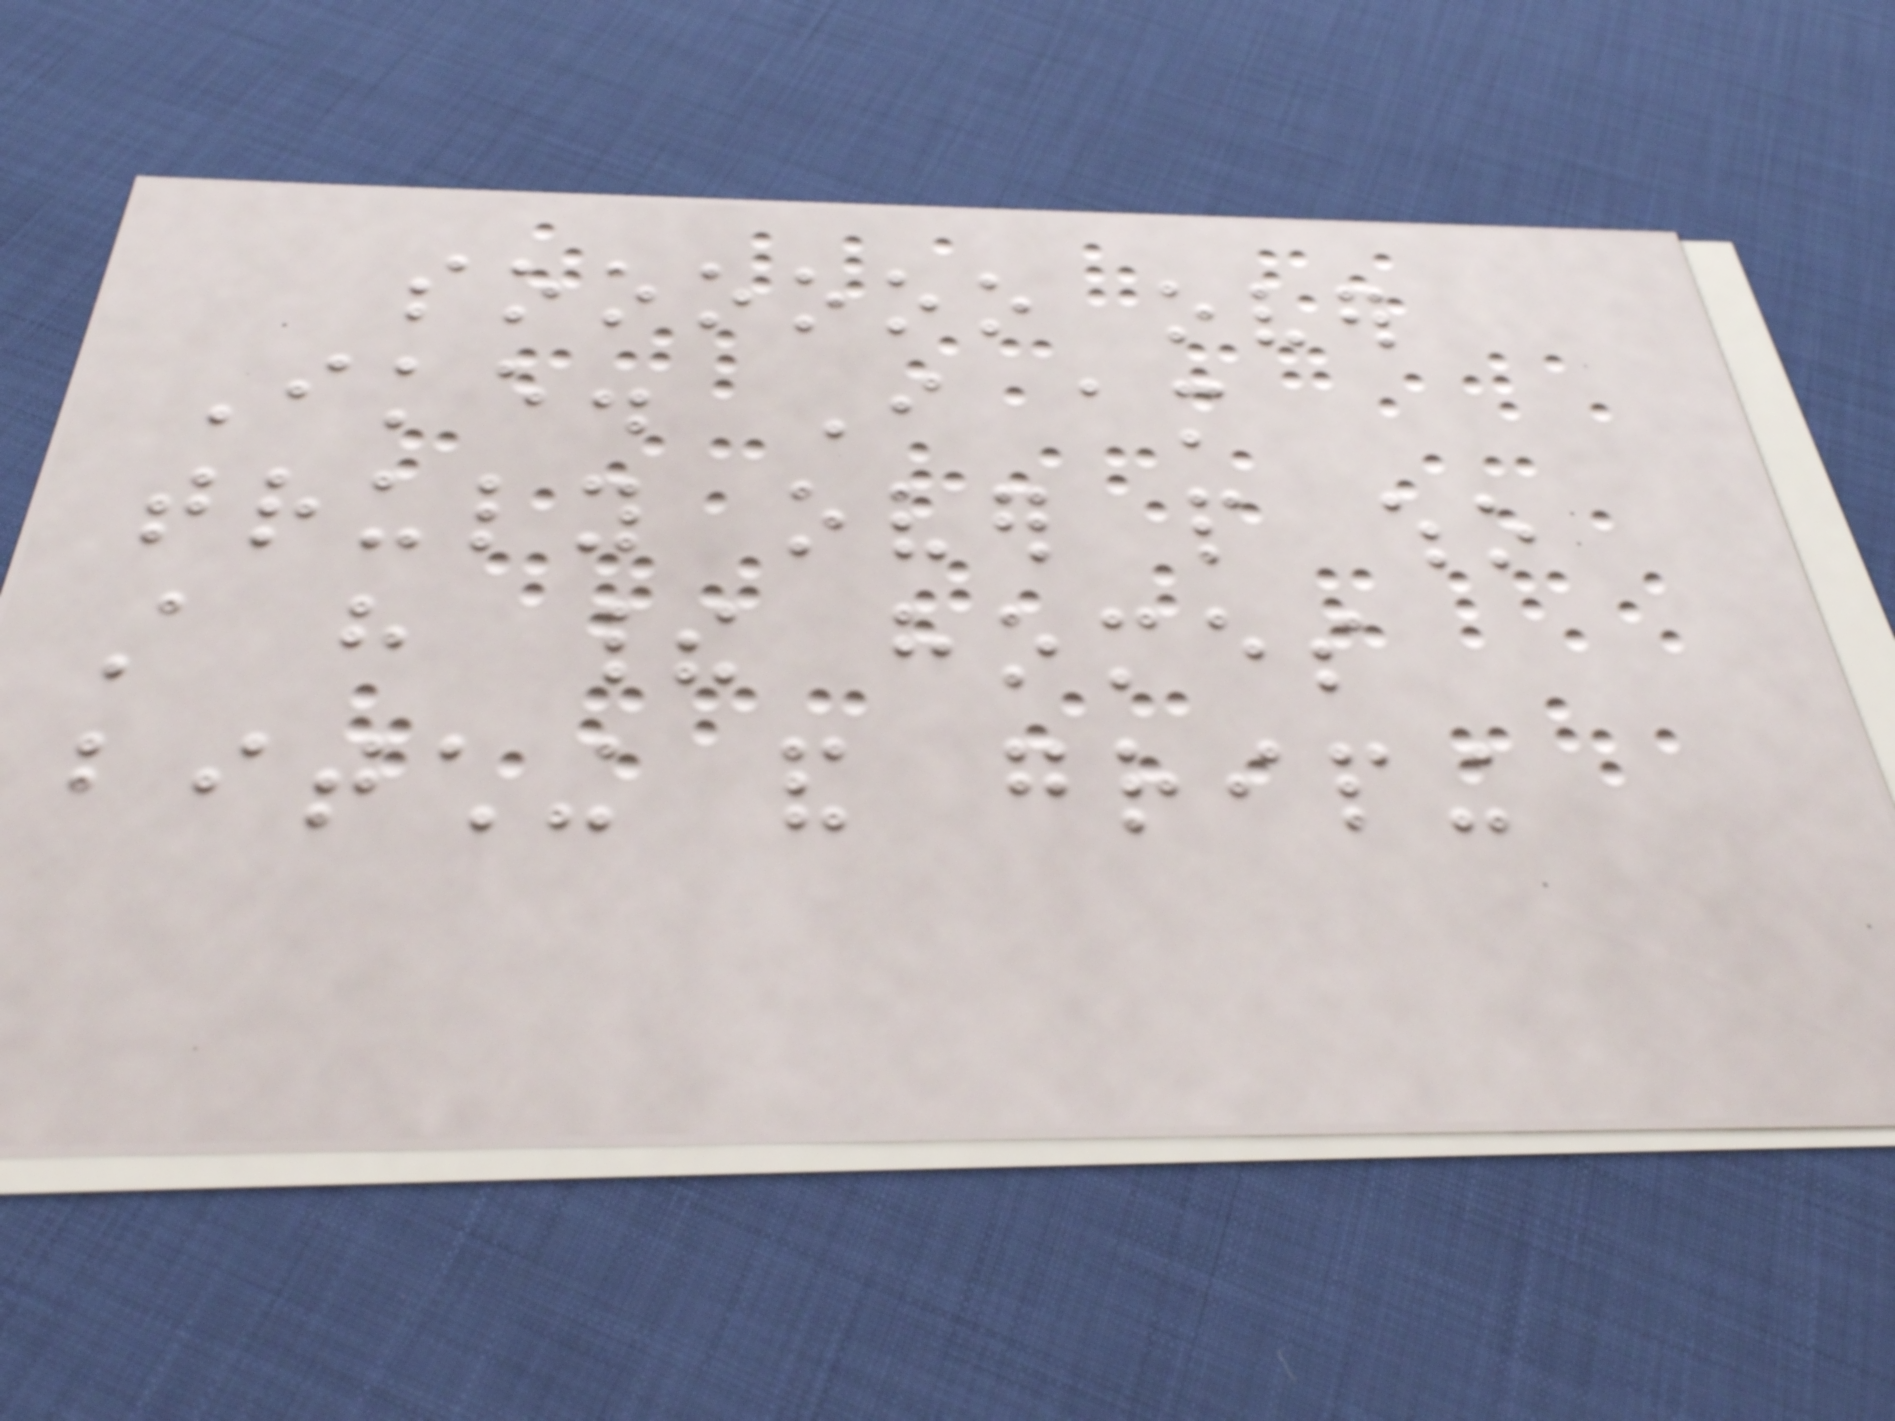soooooo over
Ike. I am
truly over people who
still have their homes
bitching and griping
